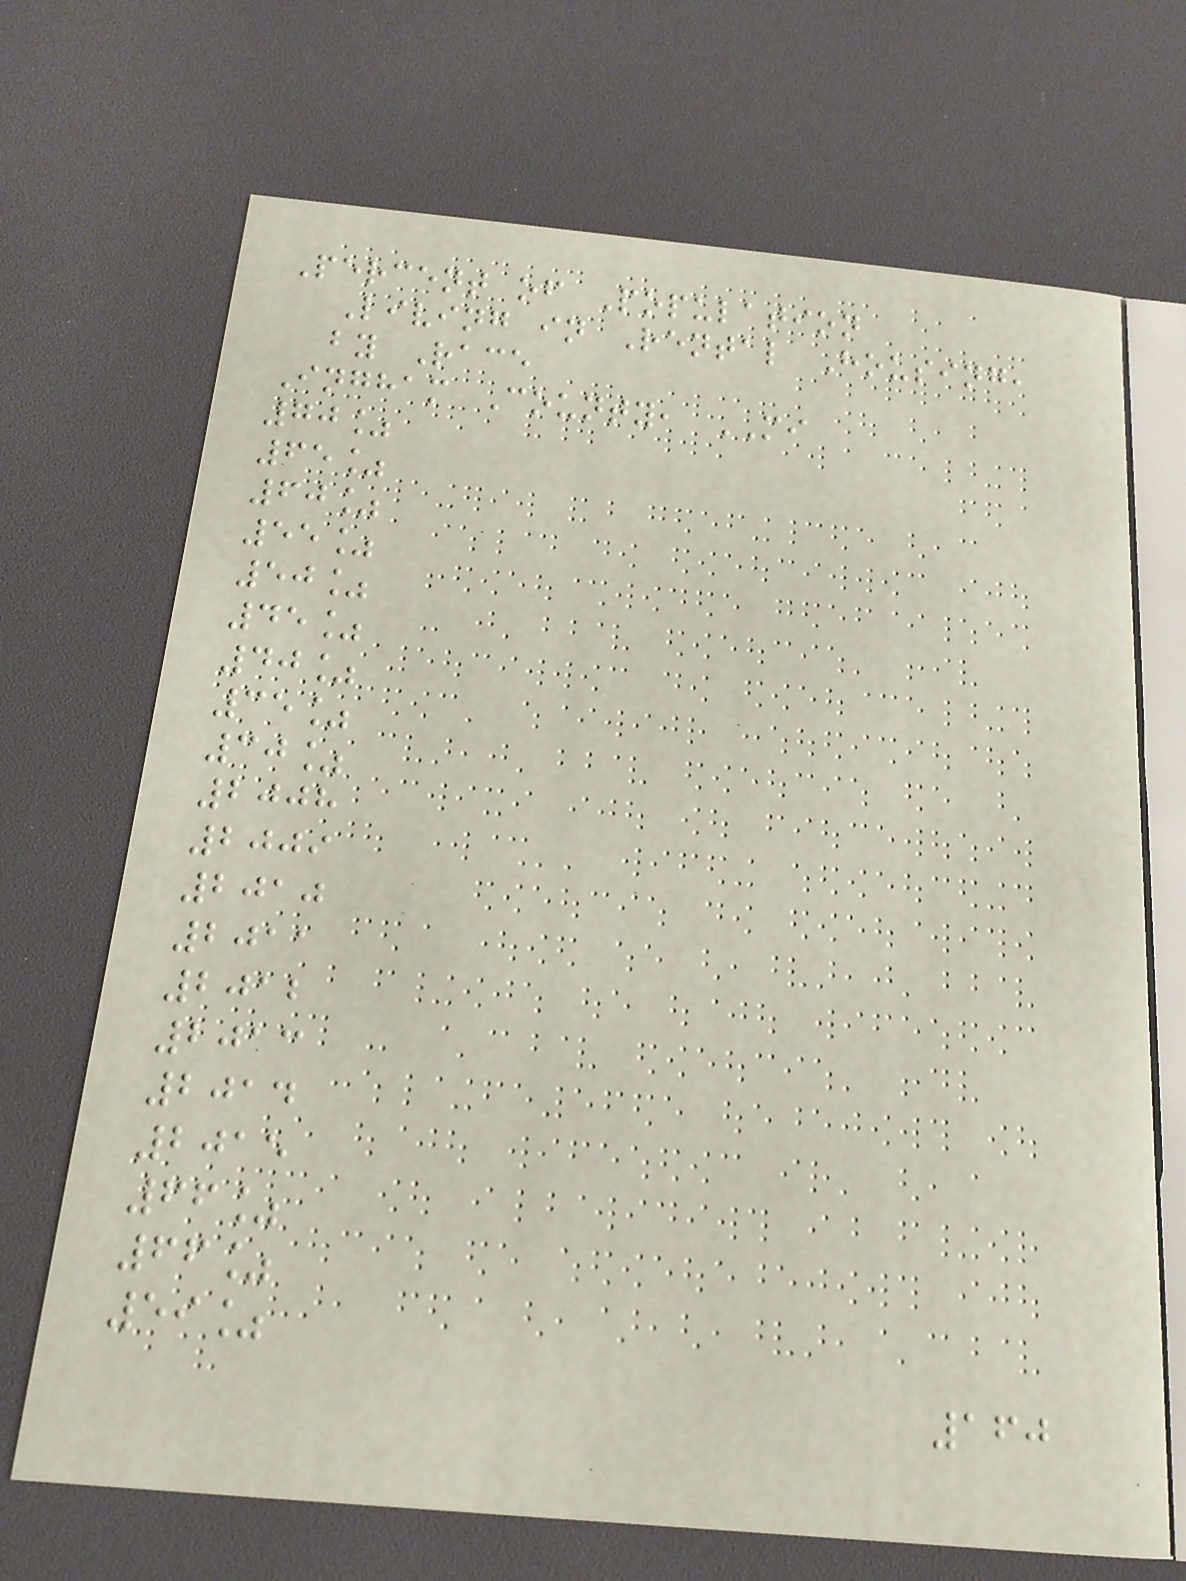Percent of Population
Living in Rental Housing,
by Race
Ingham County, MI
70%
65%
60%
55%
50%
45%
40%
35%
30%
2008
2009
2010
2011
2012
2013
2014
2015
66%
66%
59%
160
